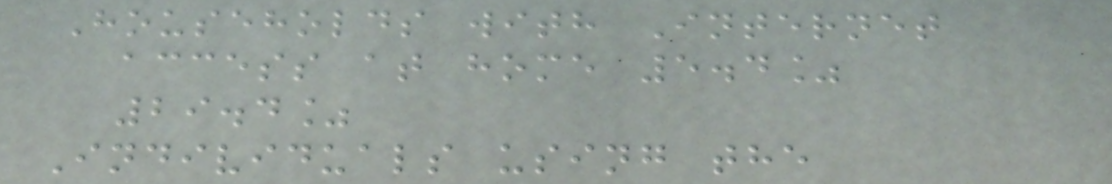Households with Internet
access at home 5.4%
29.4%
Individuals using the
